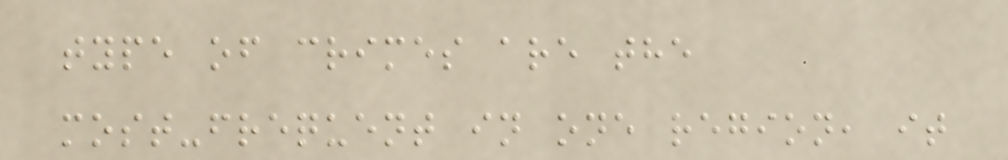type of crimes are the
most-frequent in one region, it
